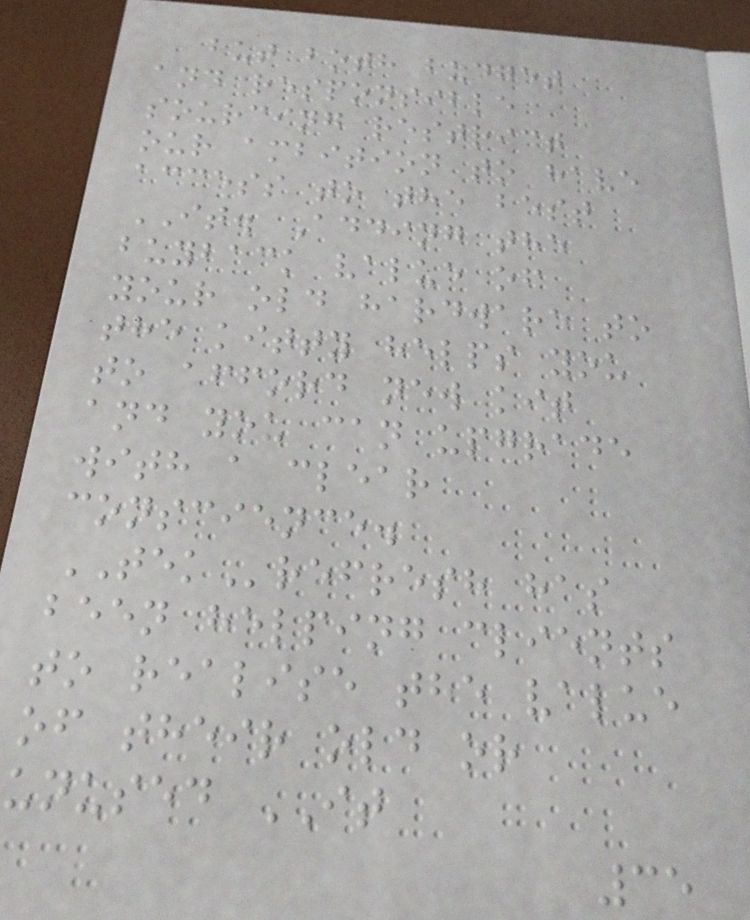but both budget
and responsible
sourcing restrict
our ambition to have
access to the best
IT. Adding the
buyback value of
your old hardware to
the kitty helps you
to afford new kit
and you can upgrade
with a clear
conscience.
TEKrefresh has
been helping clients
to realise the value
of their old or
unused IT
35
